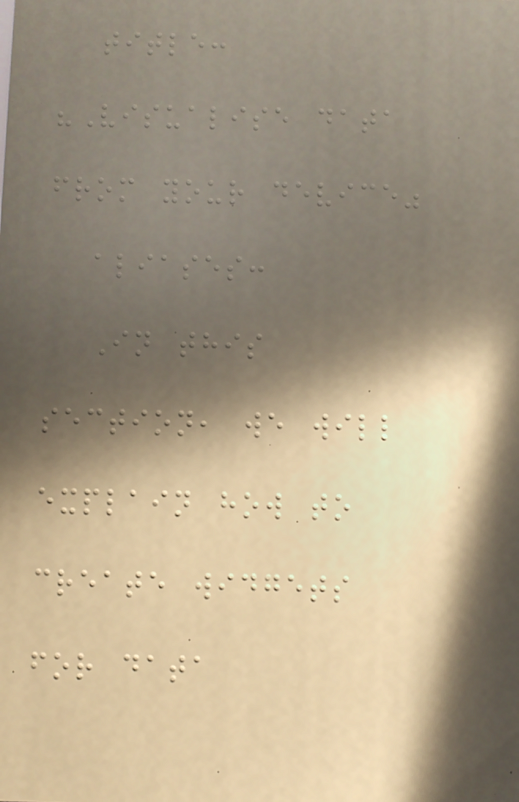title:
"Visualise data
from your device"
aliases:
In this
section, we will
explain how to
create widgets
for data
